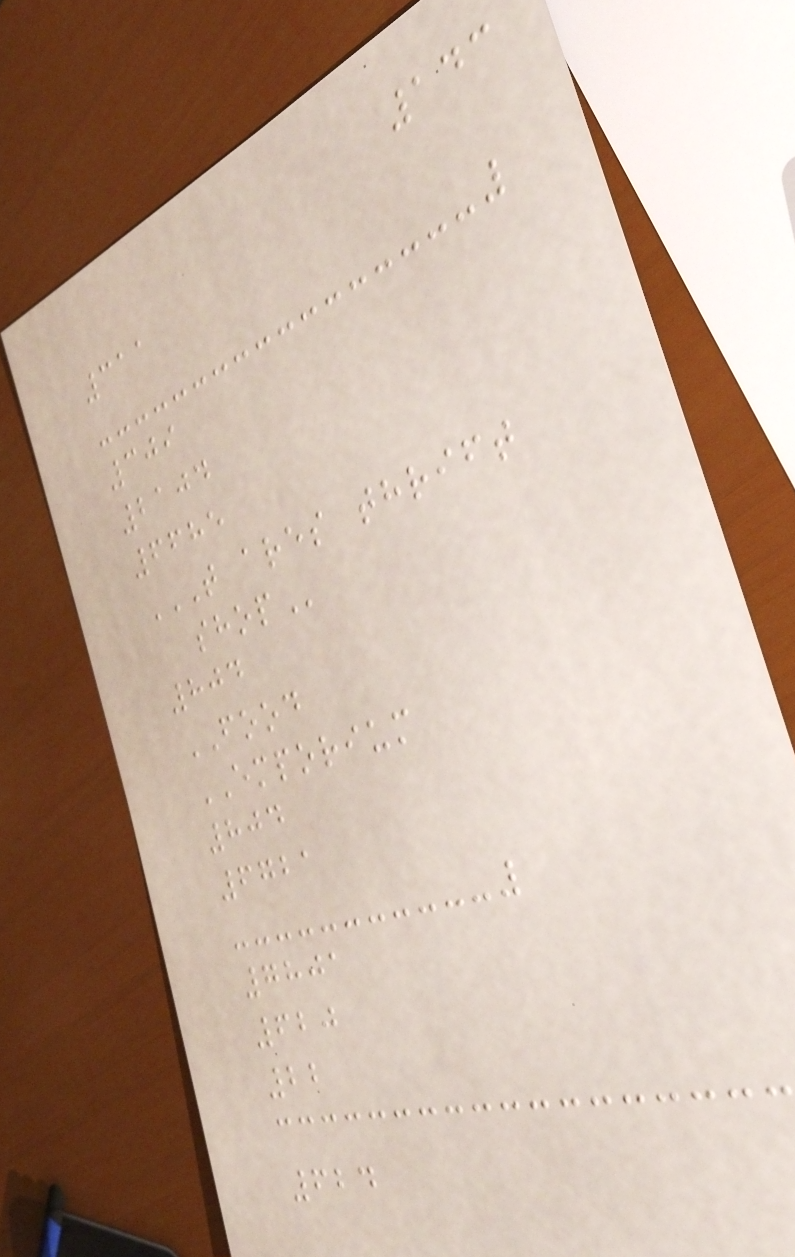143
311
309
2104
6685
T ARES THRIFT
SHOP
804
FOOD
EMPORIUM
804
6721
7801
620
22
624
